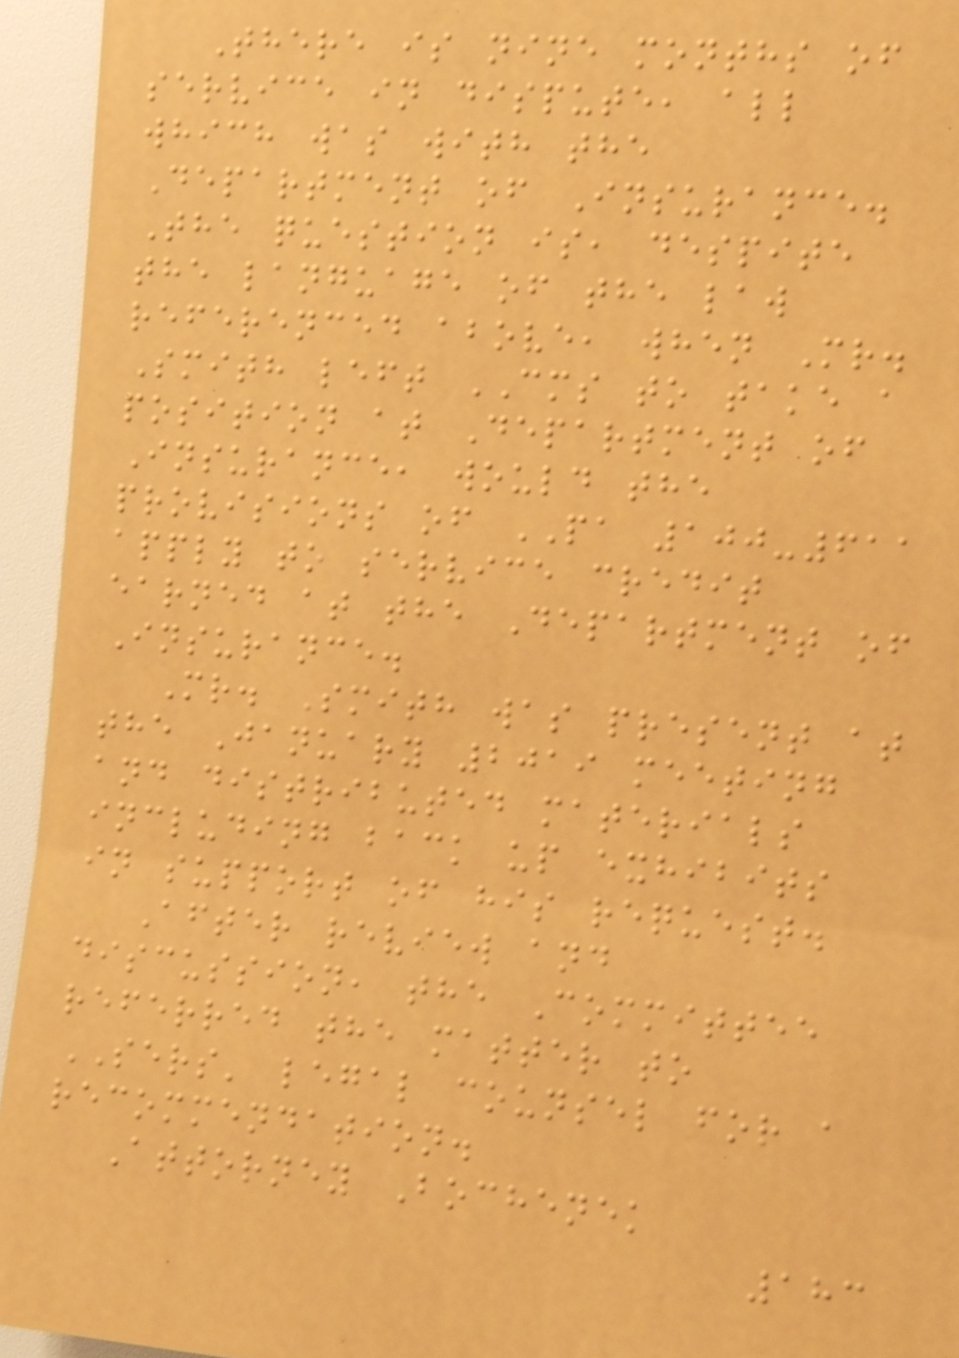There is nine months of
service in dispute, all
which was with the
Department of Insurance.
The question is, despite
the language of the law
referenced above, when Mr.
Smith left CMS to take a
position at Department of
Insurance, would the
provisions of PA 100-611
apply to service credit
earned at the Department of
Insurance.
Mr. Smith was present at
the January 2019 meeting
and distributed materials
including back up exhibits
in support of his request.
After review and
discussion, the Committee
referred the matter to
SERS' legal counsel for a
recommendation.
Attorney Bochenek
183
